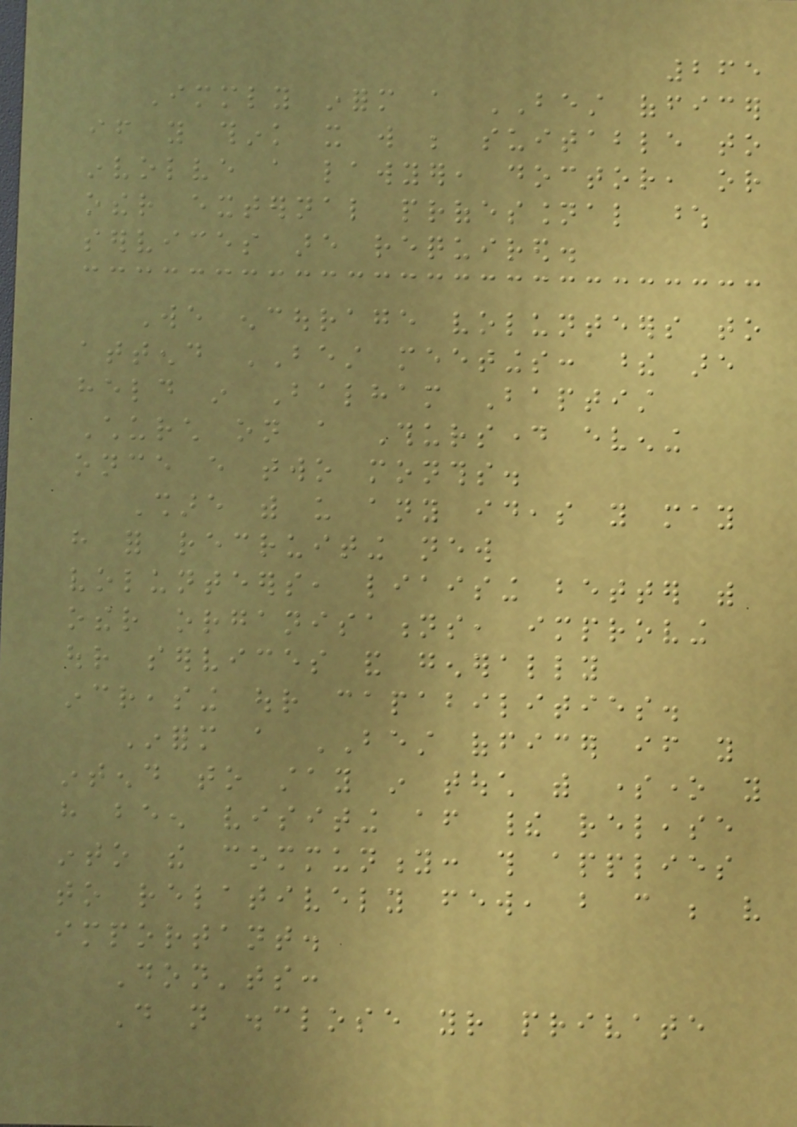265
Immediately inform a BEST officer
if you think it will be suitable to
involve a lawyer, doctor, or
other external professional whose
services are required.
We encourage volunteers to
attend BEST meetings: these are
held in Balham Baptist
Church on a Thursday evening
once every two months.
Share with us any ideas you may
have for recruiting new
volunteers, liaising better with
other organisations, improving
our services and generally
increasing our capabilities.
Inform a BEST officer if you
intend to stay in touch with someone you
have been visiting after their release
into the community: this applies
to relatively few, but can be very
important.
Don'ts:
Do not disclose your private
